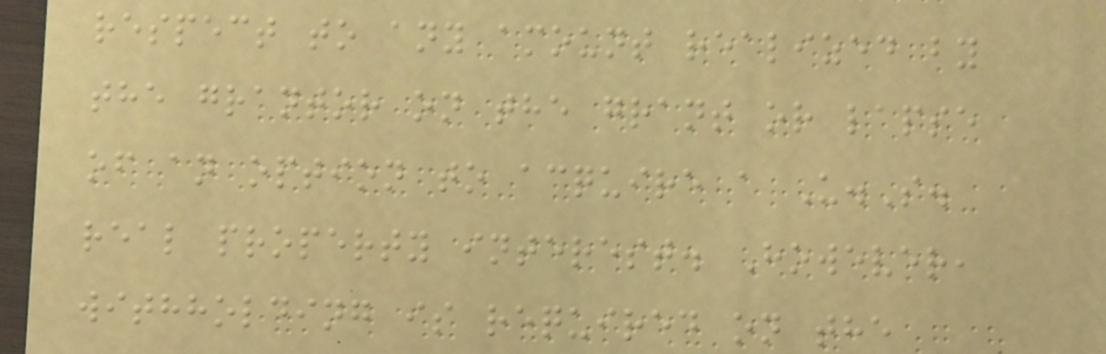respect to any amount realized by
the grantor on the grant or lapse
of an option to acquire a U.S.
real property interest. However,
withholding is required on the
